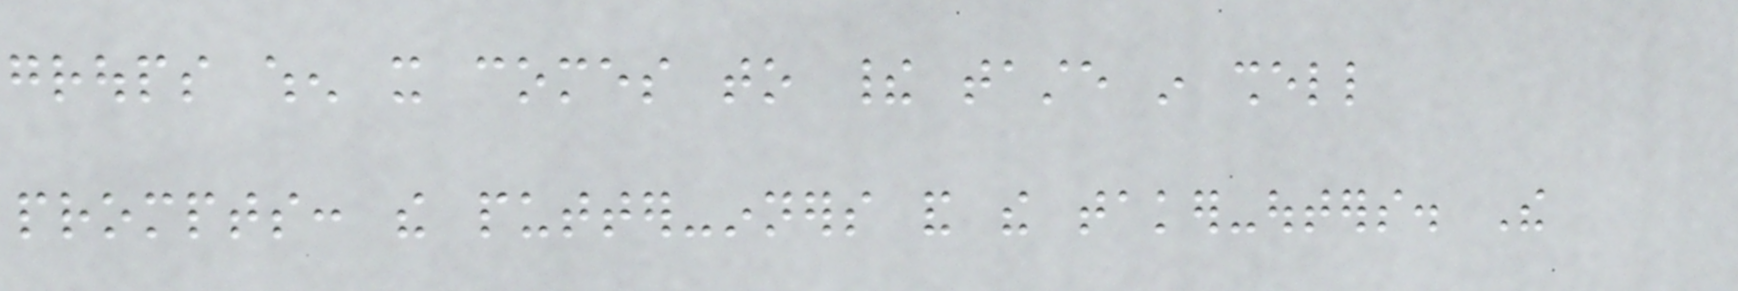groups when it comes to their taste in shell
prompts: the putter-inners and the taker-outers. The
